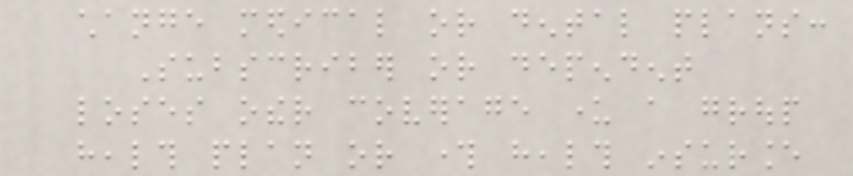change medical or dental plans:
Subscriber or dependent
loses other coverage under a group
health plan or through health insurance
